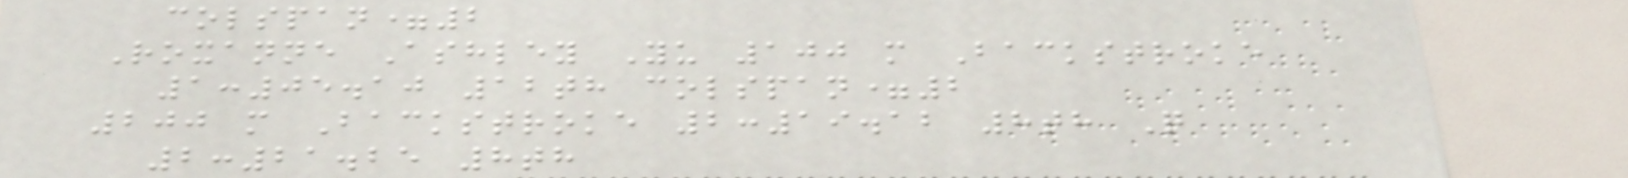colspan=2
Roxanne Ashley Yu 100 m Backstroke
1:05.10 12th colspan=2
200 m Backstroke 2:19.12 8th Q
2:21.25 8th
